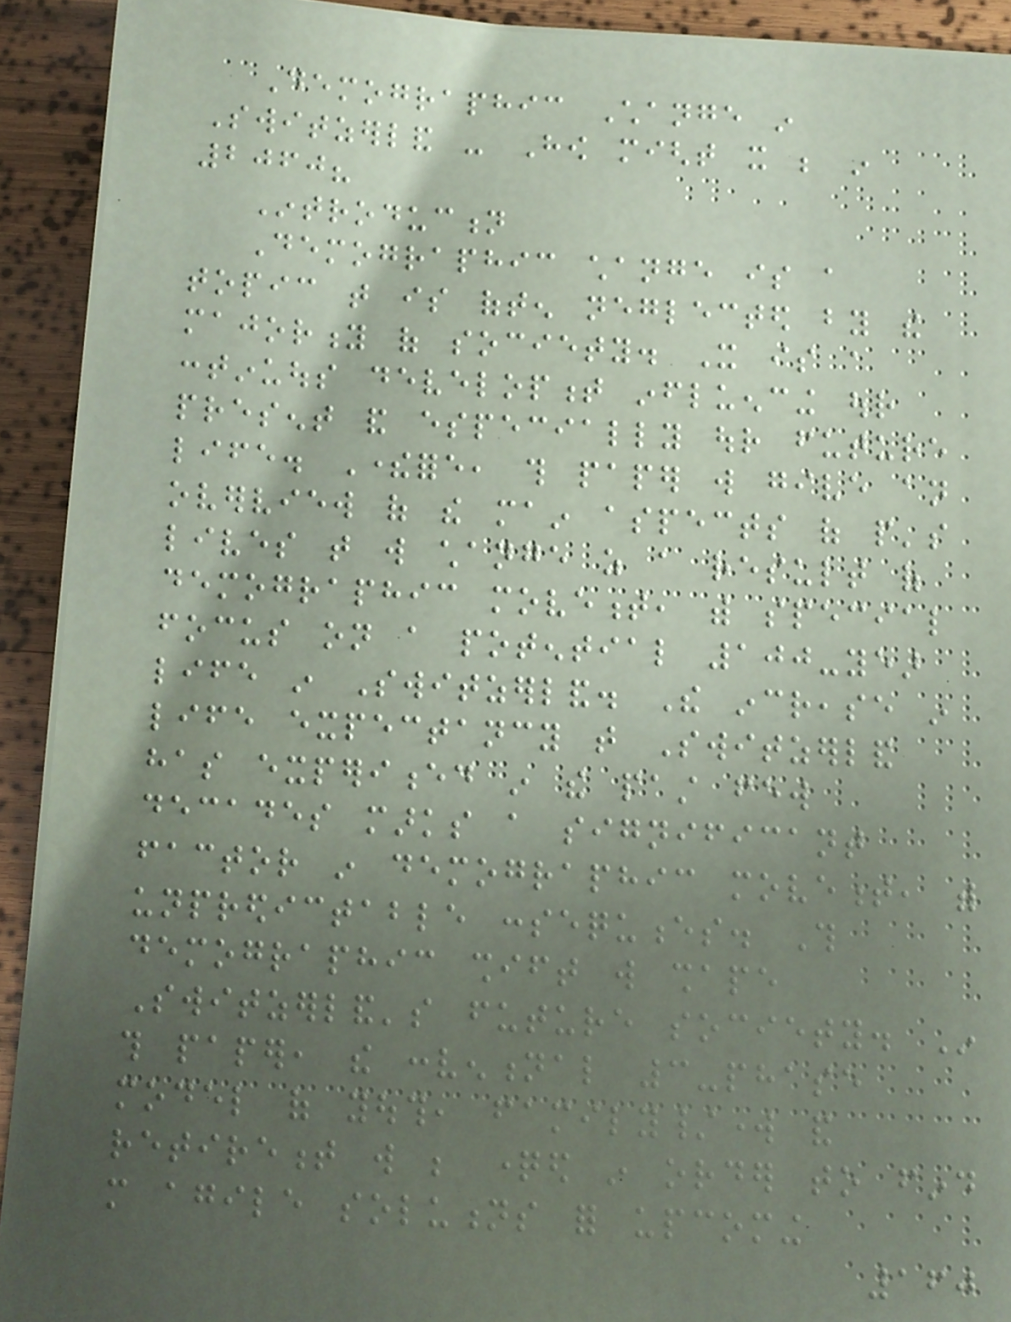Demographic Change in
Switzerland - How might it be in
2060?
Introduction
Demographic change is a
topic that is often neglected by the
majority of society. It is a
continuous development influencing our
present and especially our future
life. Therefore, this paper will give an
overview of the main aspects of people's
lives that will change as a result of
demographic movement, with special
focus on a potential 100-year
life in Switzerland. The increase in
life expectancy that Switzerland
has experienced in the past few
decades marks a significant
factor in demographic movement, with
unpredictable consequences. This
demographic shift will shape
Switzerland's future society. In
this paper, the conventional 3-phase
model of youth, family/work and
retirement will be questioned in order to find
more agile solutions for upcoming
160
